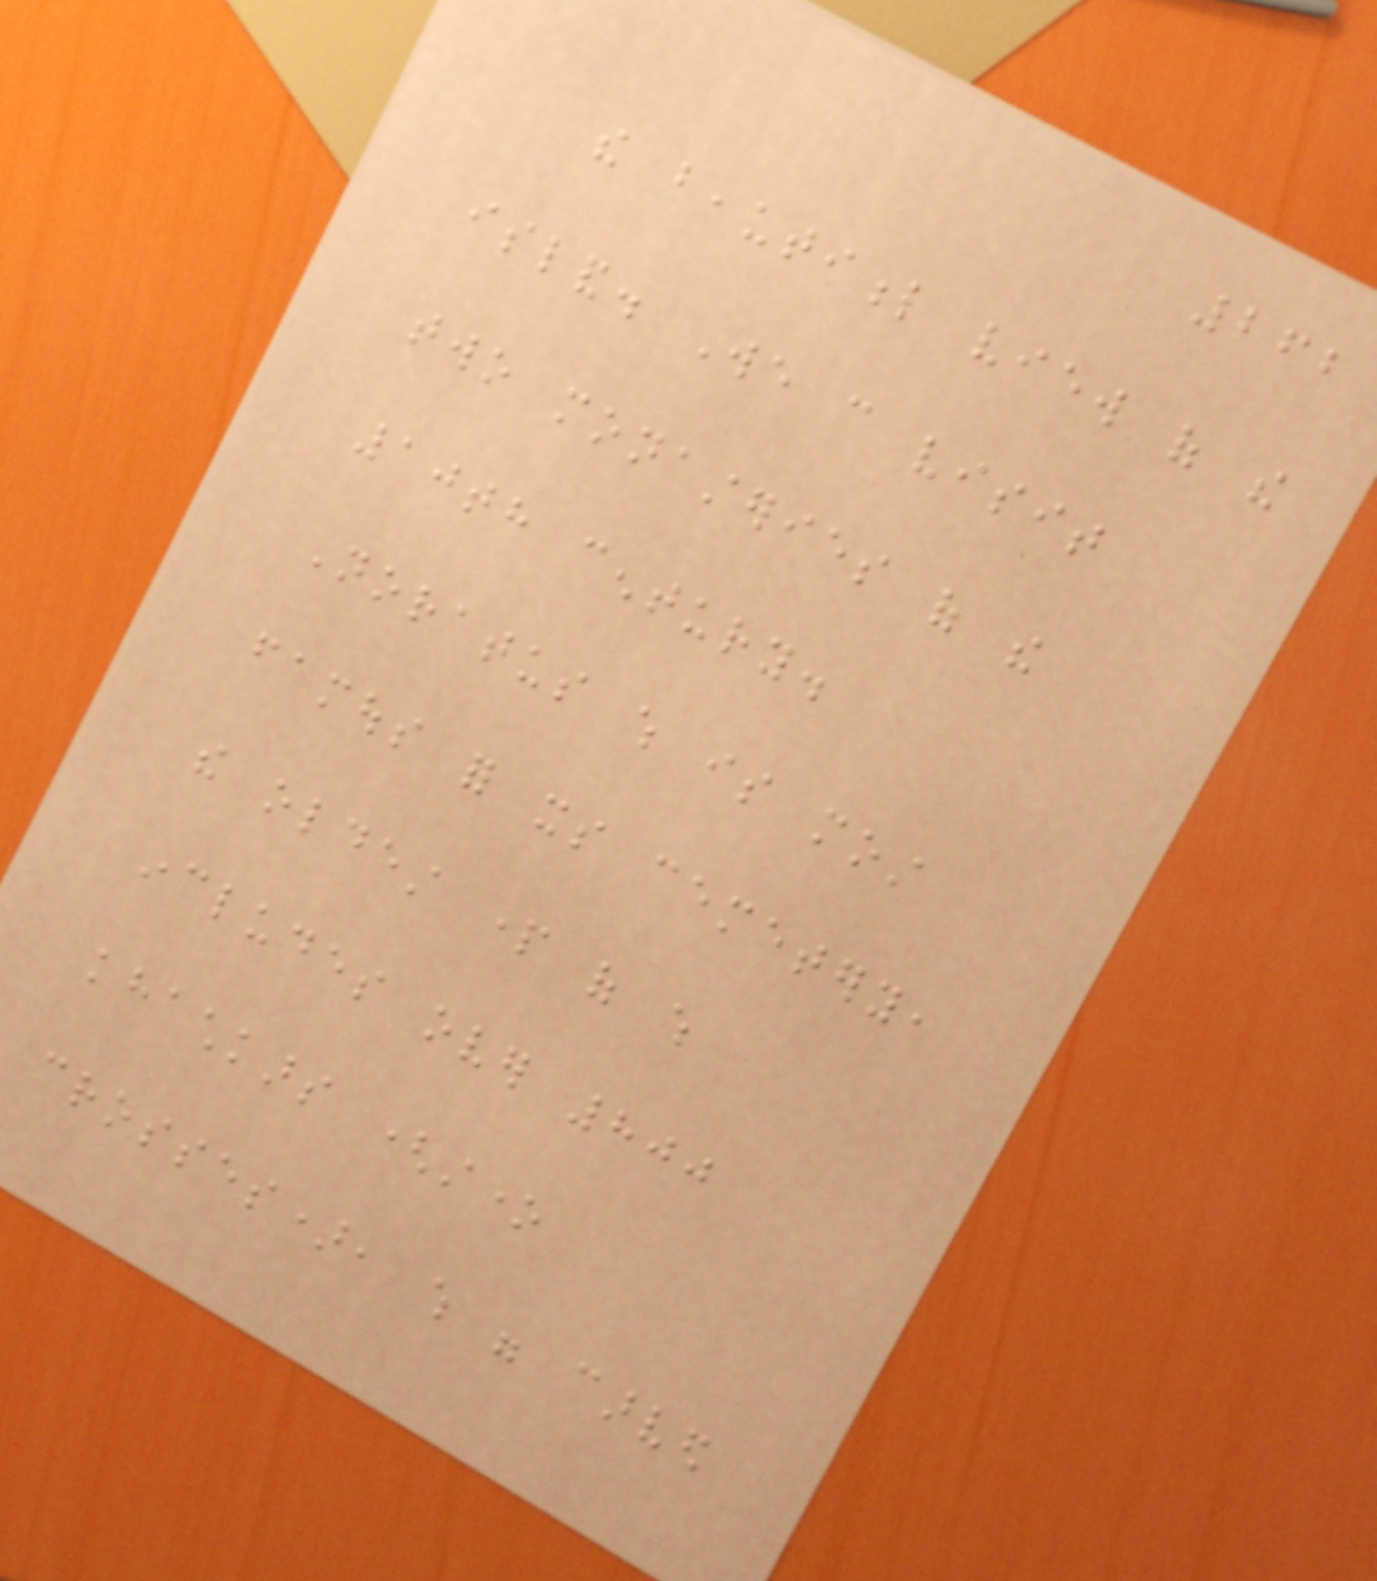262
the beautiful view of the
island. We can visit
two monasteries of the
10th century.
Noratus which is most
famous for its cemetery,
the oldest part of which
includes over 800
khachkars (stone
crosses), which were carved
